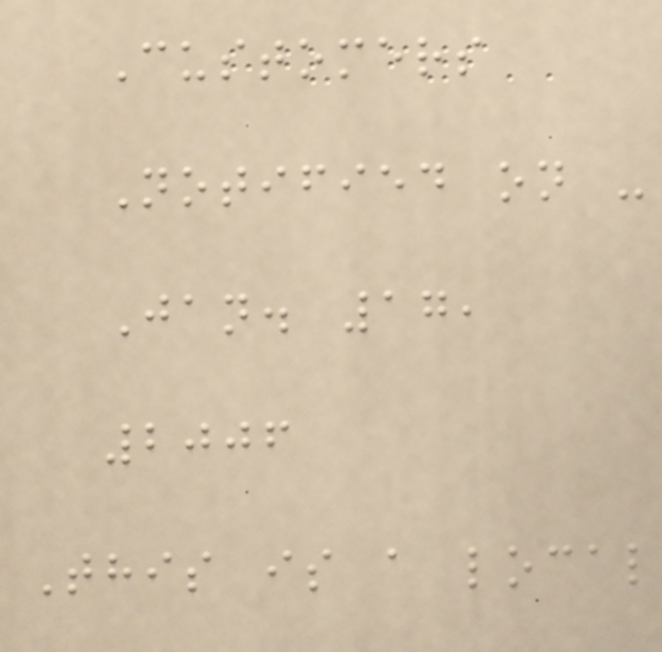Customers
Notified on -
Jan. 17,
2006
This is a local
